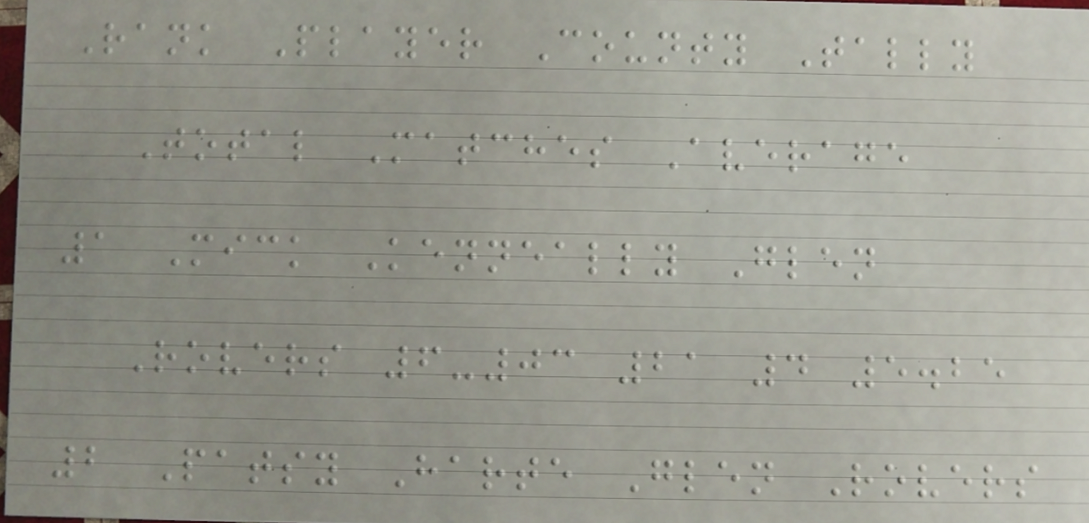Rank Player County Tally
Total Matches Average
1 Mick Kenneally Glen
Rovers 6-03 21 4 5.25
2 Patsy Harte Glen Rovers
